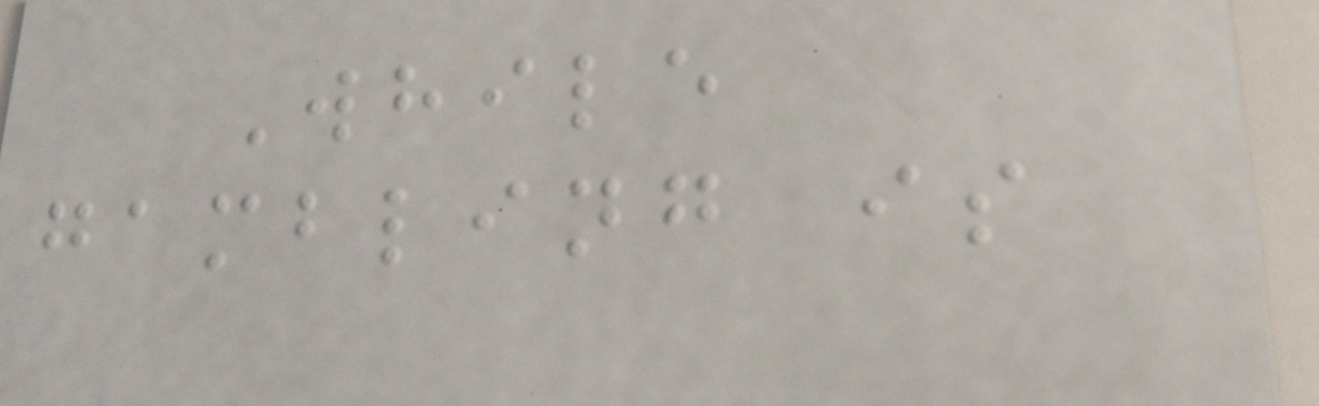While
gambling is
